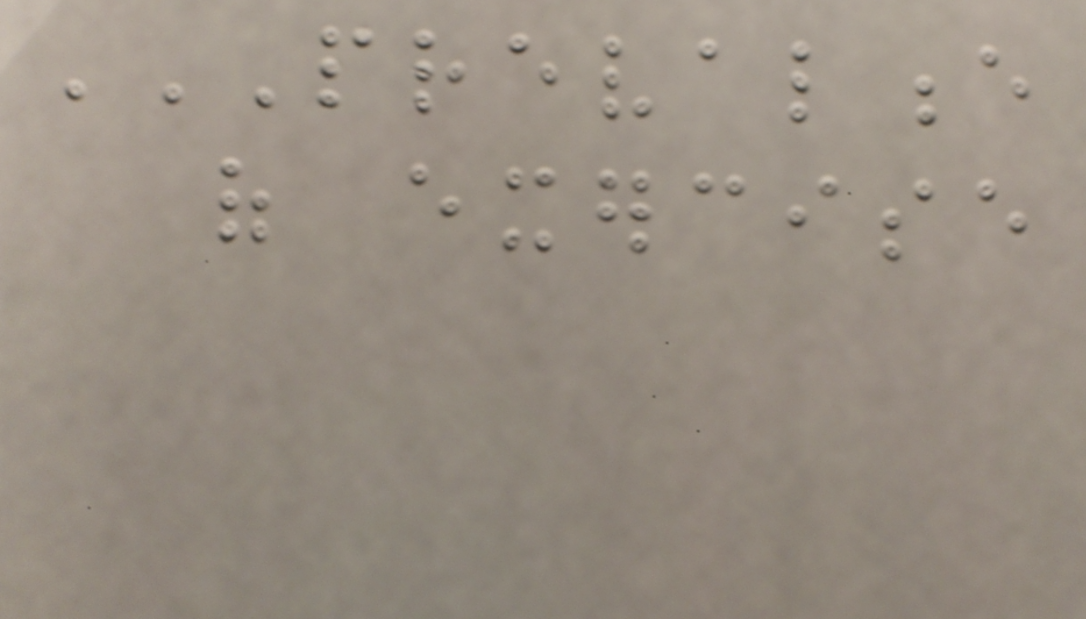PREVALENCE
OF EXERCISE
